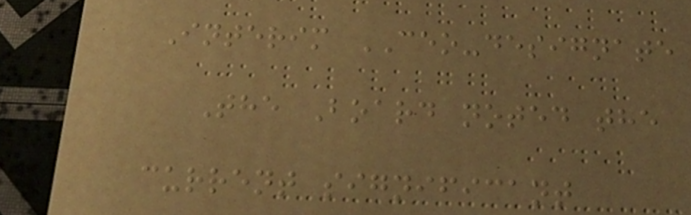Interim CEO-designate
The Board noted the
current significant
